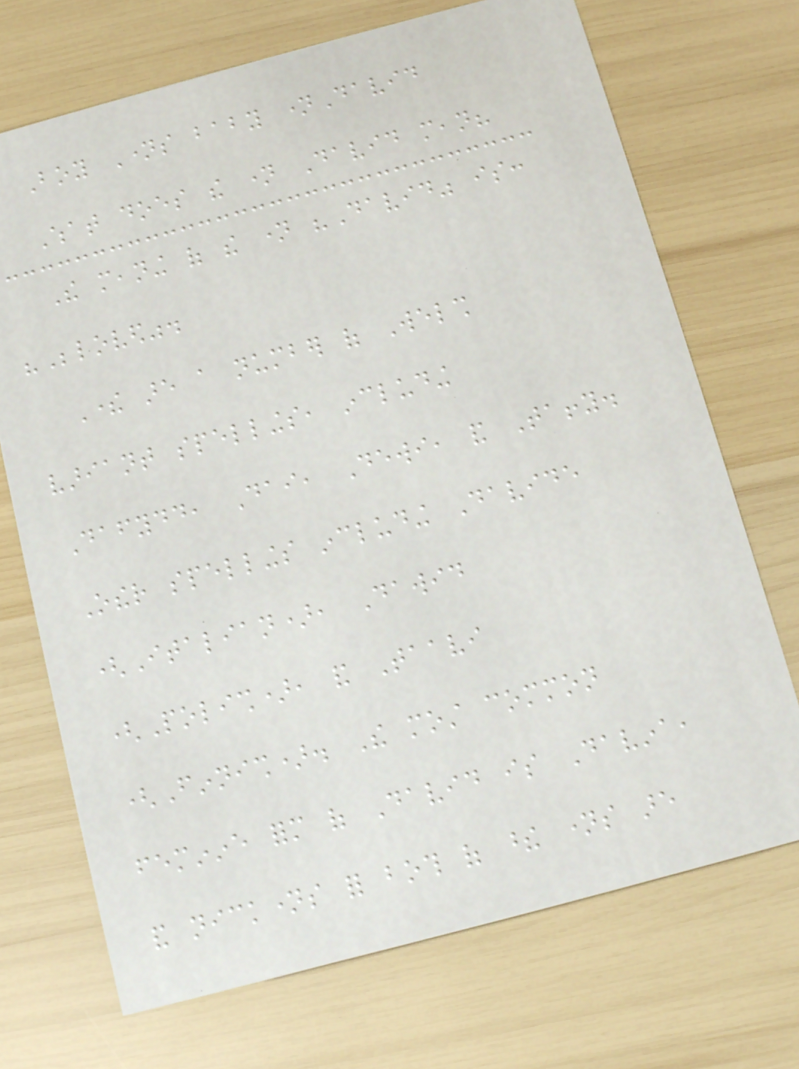Boy Names baby nameDavid
What does the name David mean?
The meaning of the name "David" is:
"Beloved".
There are a number of Welsh
variant spellings, including
Dafydd, Dai, Dewi, and Taffy.
Other spellings including Davide
(Italian), Dawid
(Polish), and Taavi
(Finnish). The most common
feminine form of David is Davina,
and nicknames for both of these names are
